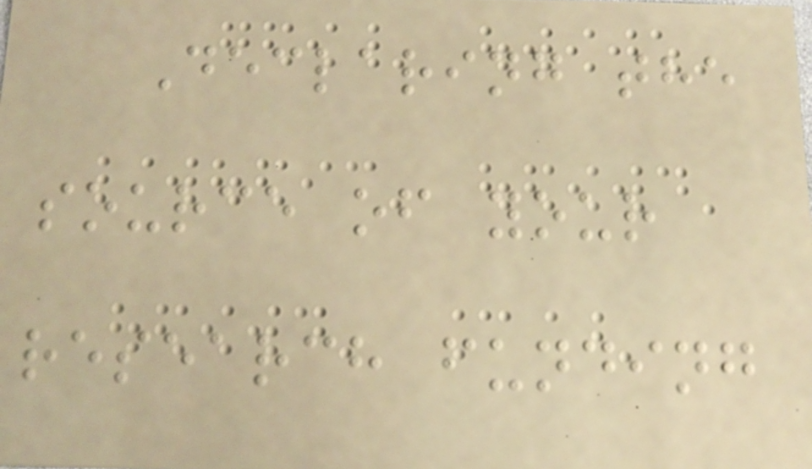Declaring the
source of your
research funding
